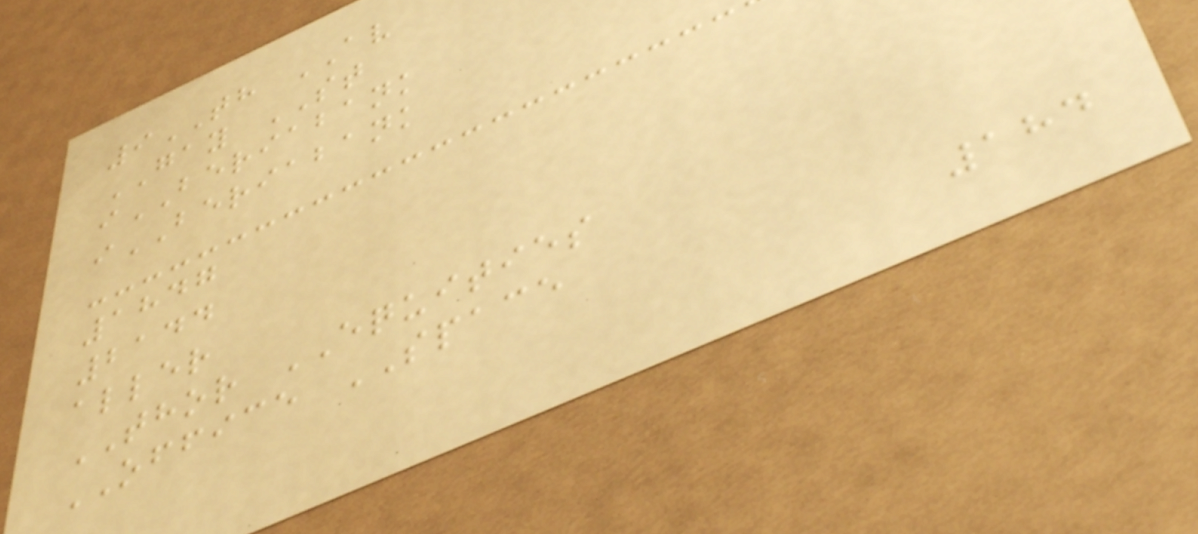9TH AV
GAY ST
iBERIABANK
iBERIABANK
1847
2144
aller
THOR EQUITIES
OFFICE SPACE
184
